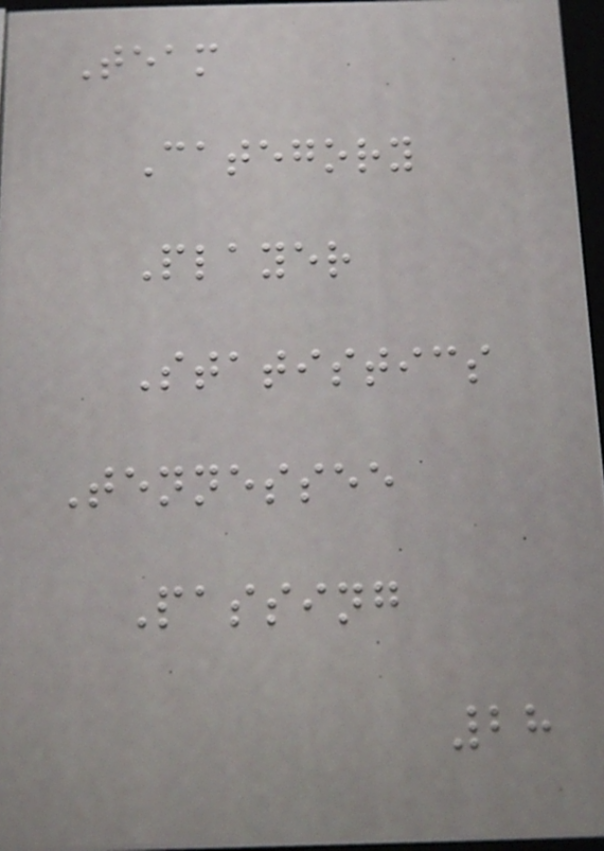Team
Category
Player
Statistics
Tennessee
Passing
28
